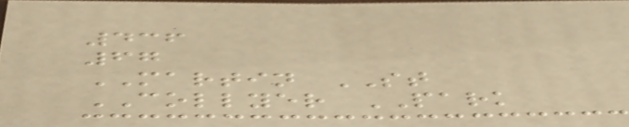436
67
MARTIN ST
COLLYER PARK
